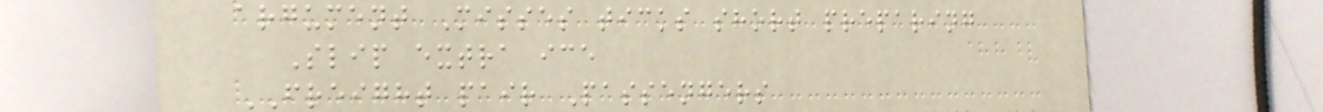argument Misses ticks short preparing
Slip extra ice
FREIGHT pair Passengers
